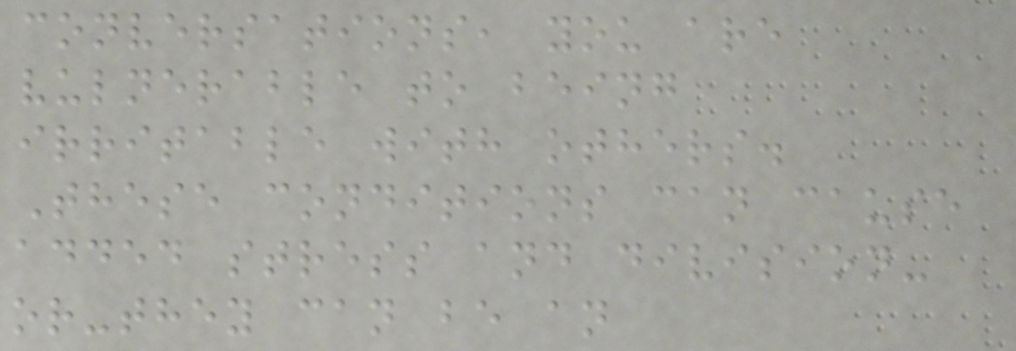conversations, you are
vulnerable to being
irritable with others.
These conditions can cause
added stress and division-
or-they can be an
